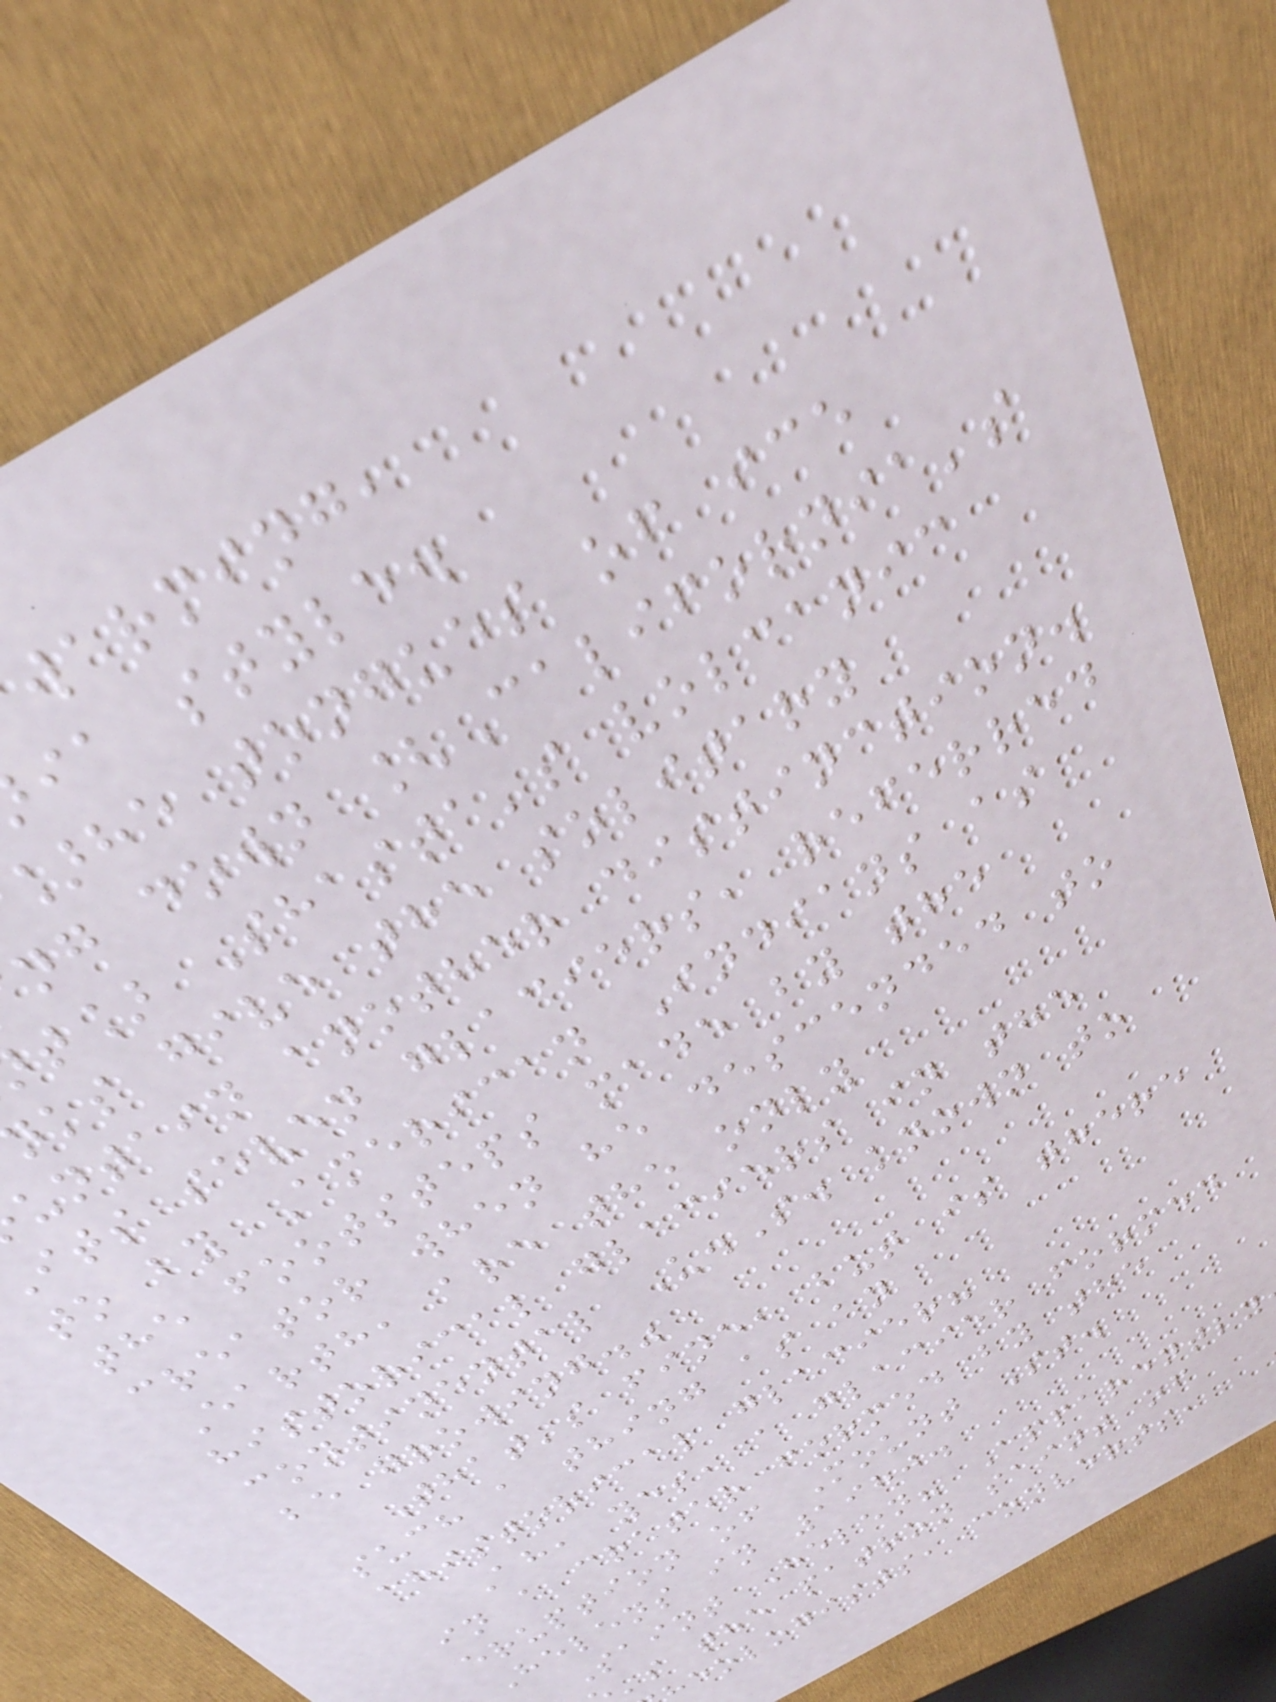warming,
ia style.
he tongues of ice
ng down [California's
t] Shasta's volcanic
ks give the solitary
untain another distinction.
its seven glaciers, referred
to by American Indians as
the footsteps made by the
creator when he descended to
Earth, are the only
historical glaciers in the
continental U.S. known to
be growing."
That's fine, but is there
such a thing as an
ahistorical glacier?
Ah, yes, a glacier formed
in a crater formed by the
eruption of Mount St.
Helens in 1980.
Saint Helen? Apparently
's the patron saint of
eologists, converts,
